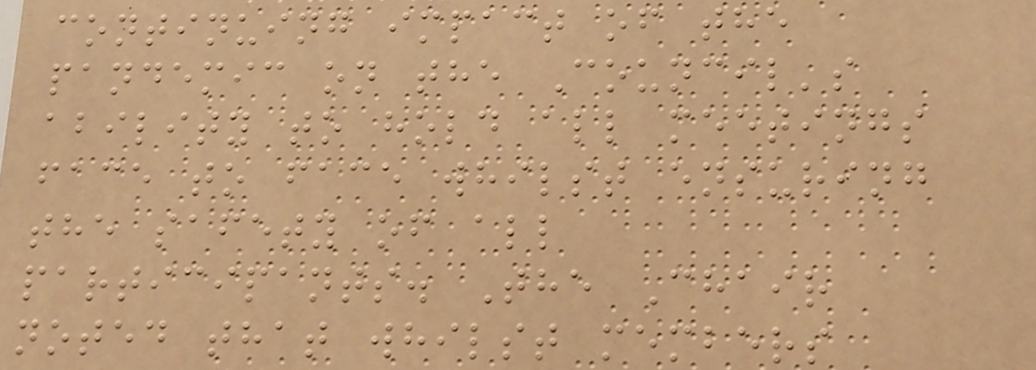continuing impact of the
pandemic on the Council's
ability to hold all meetings
face to face whilst ensuring
the safety of all
participants. The Chair
noted that whilst members
